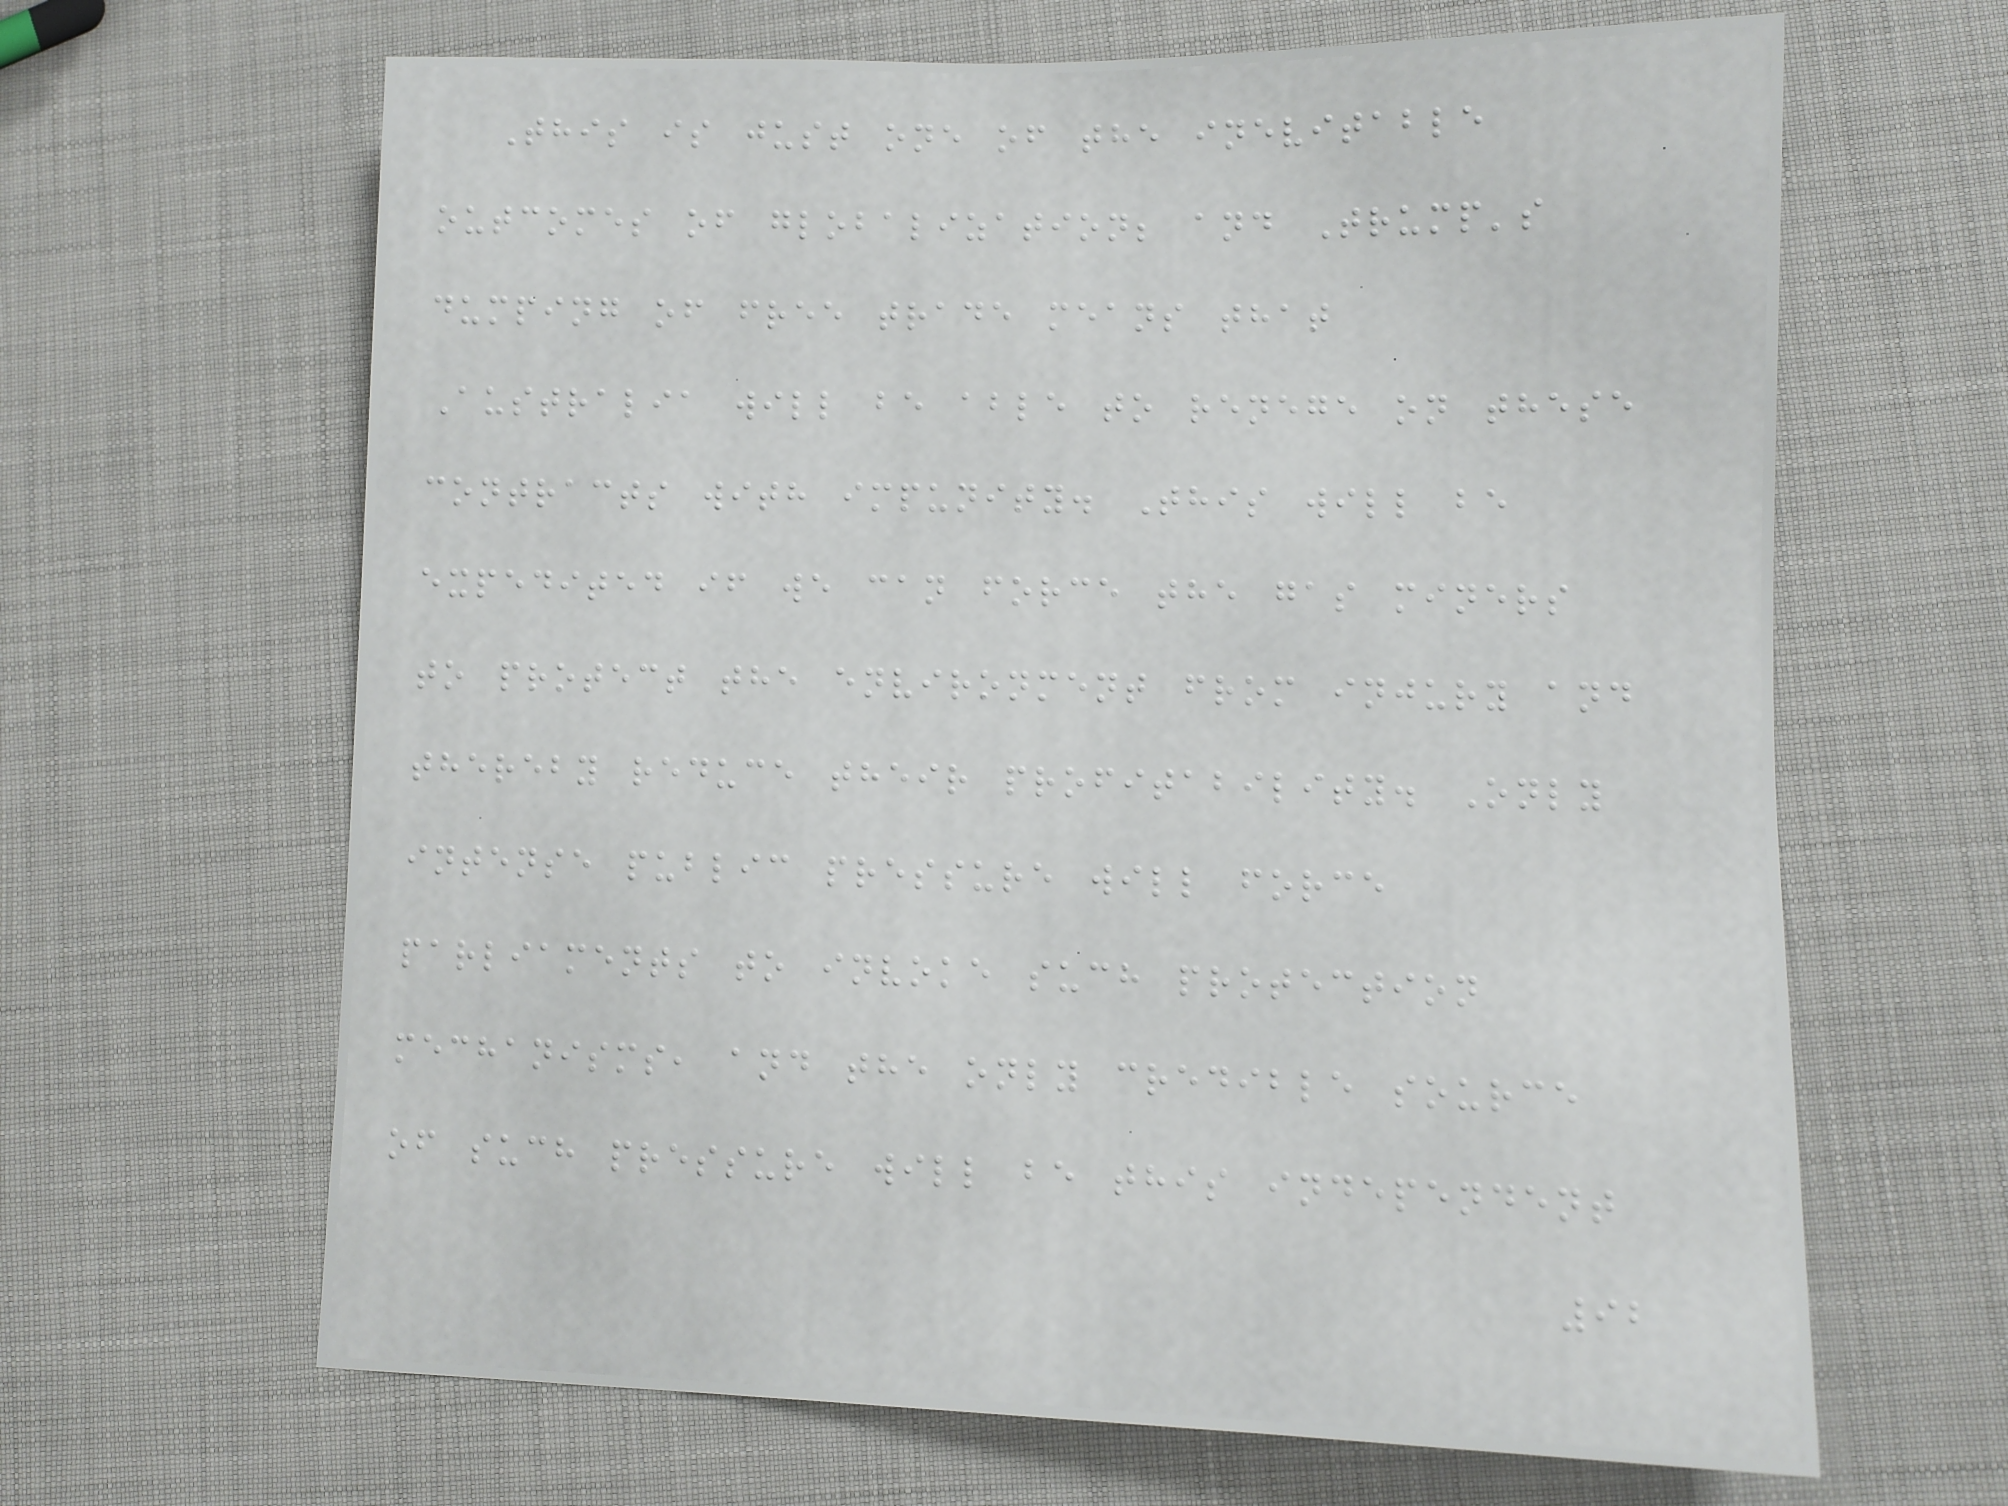This is just one of the inevitable
outcomes of globalization; and Trump's
dumping of free trade means that
Australia will be able to renege on these
contracts with impunity. This will be
expedited if we can force the gas miners
to protect the environment from injury and
thereby reduce their profitability. Only
intense public pressure will force
parliaments to invoke such protection
mechanisms, and the only credible source
of such pressure will be this independent
92
